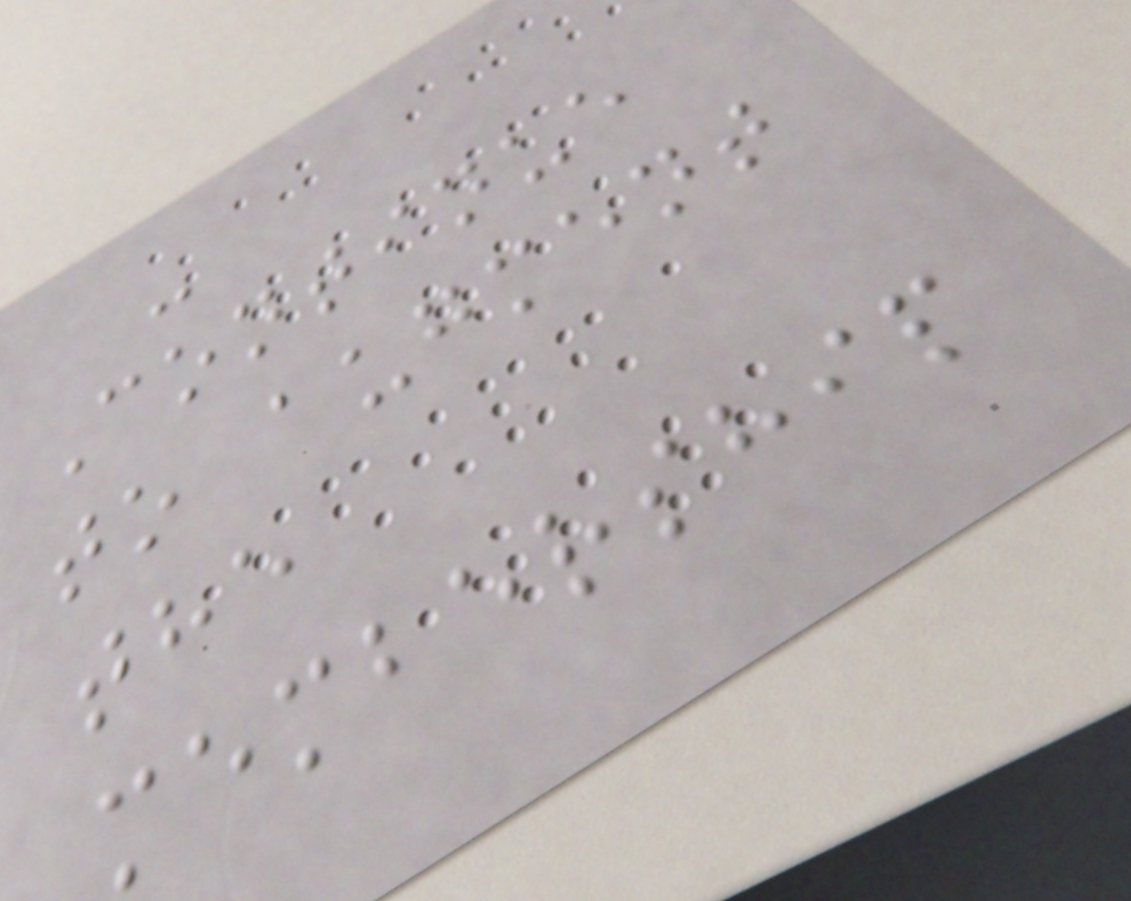-
Continue
to augment
the
membership
